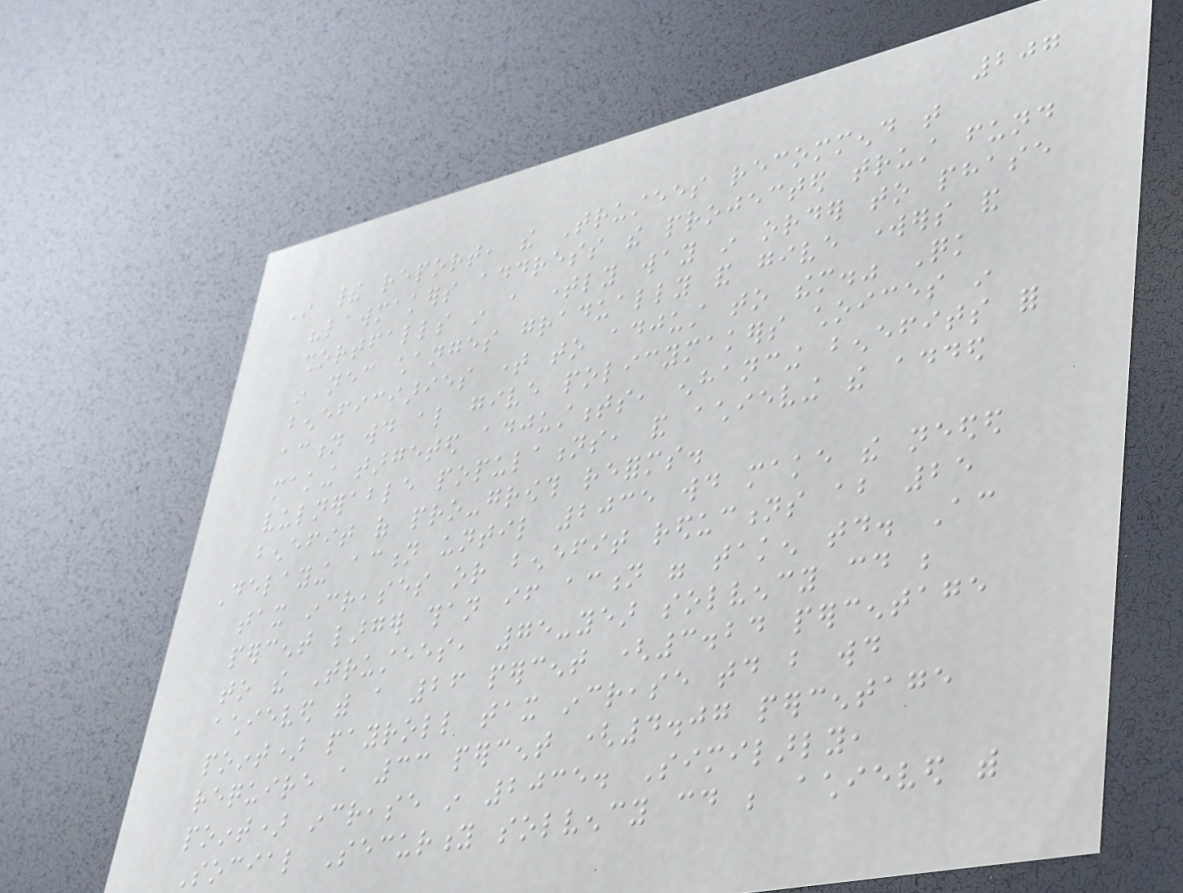207
In their report, the Trustees recommend that
"lawmakers address the projected trust fund
shortfalls in a timely way in order to phase
in necessary changes gradually and give workers and
beneficiaries time to adjust to them." Quick
action would also give policymakers choices in
making targeted adjustments, enhancing benefits for
vulnerable populations, and achieving the added
benefit of pro-growth reforms.
Delaying action until 2035 would make the needed
tax increases or benefit reductions about 25
percent larger than if action were taken today. According
to the Trustees, 75-year solvency could be
achieved with a 26 percent (3.24 percentage
point) payroll tax increase today but would
require a 33 percent (4.07 percentage
point) increase in 2035. Similarly,
Social Security solvency could be achieved with
